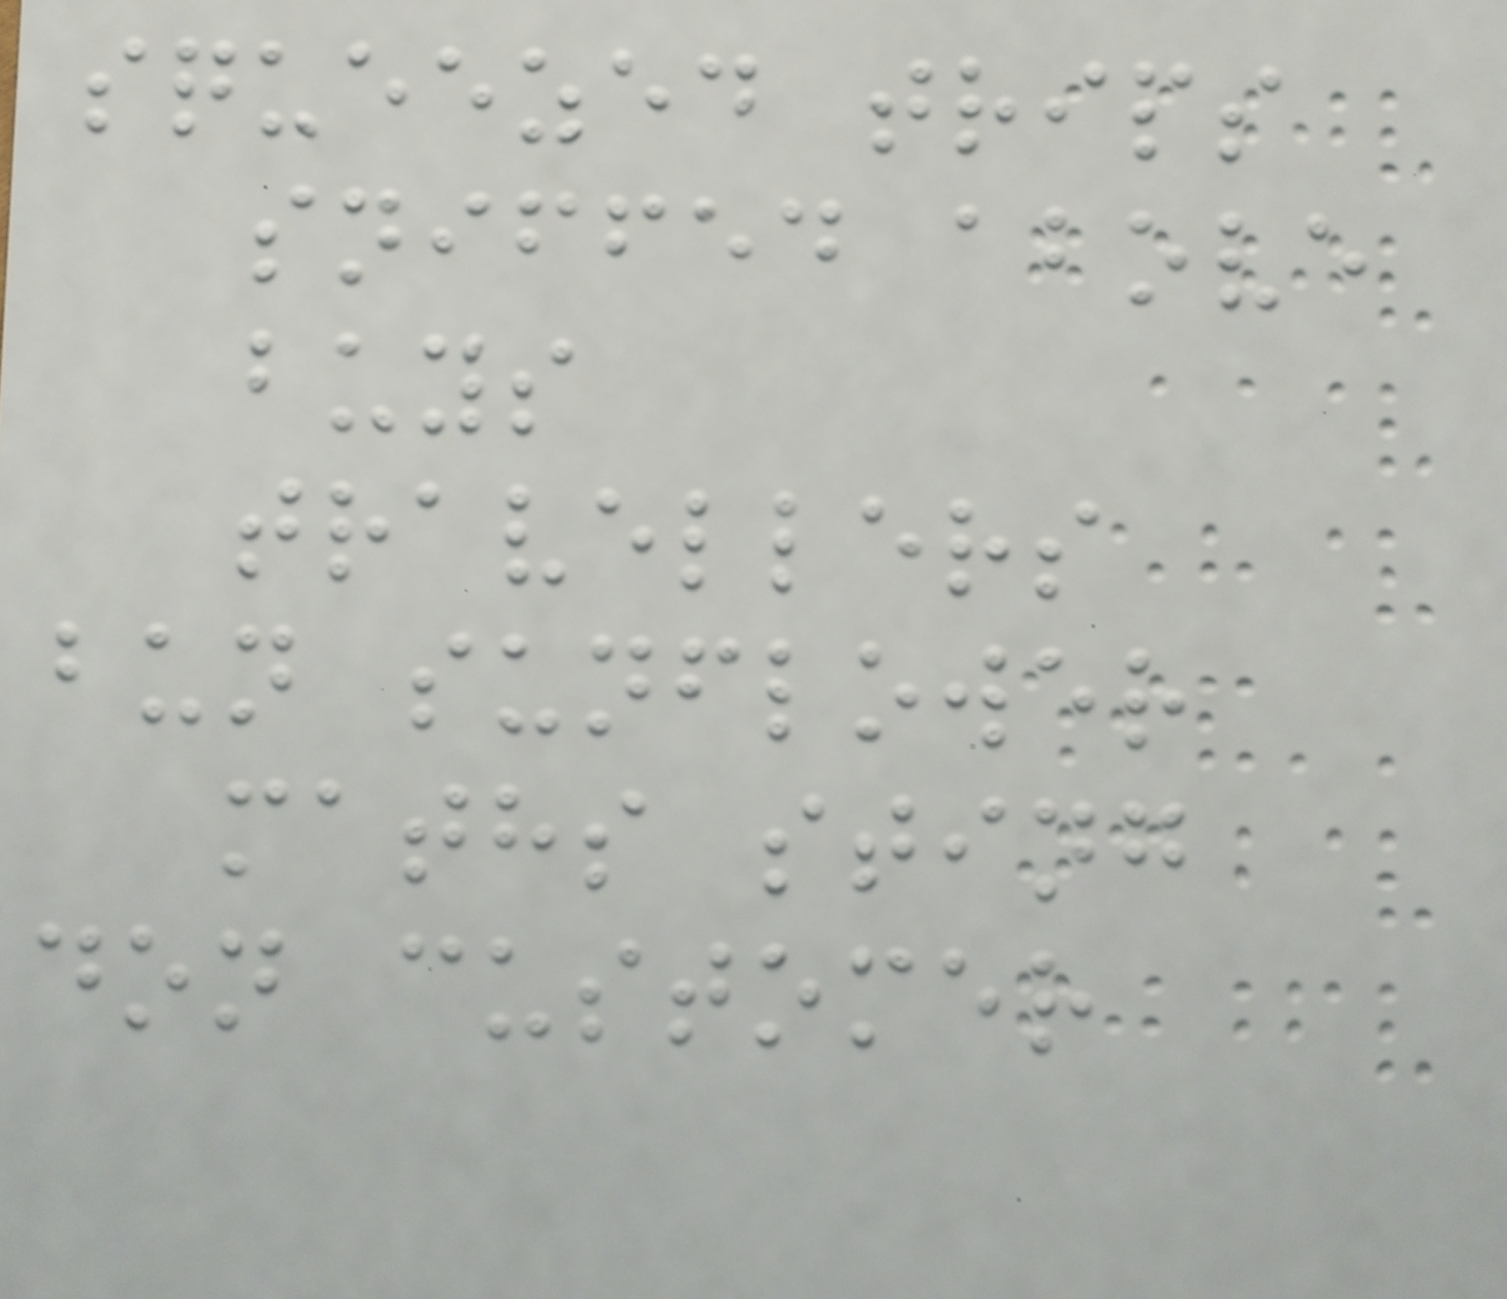squeezed trips
sniffed above
buys
travellers
bun sunflower
maths sting
don customer
